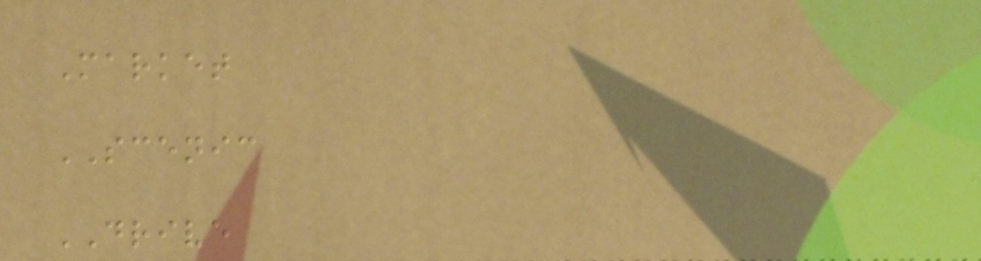Market
SCENIC
DRIVE
